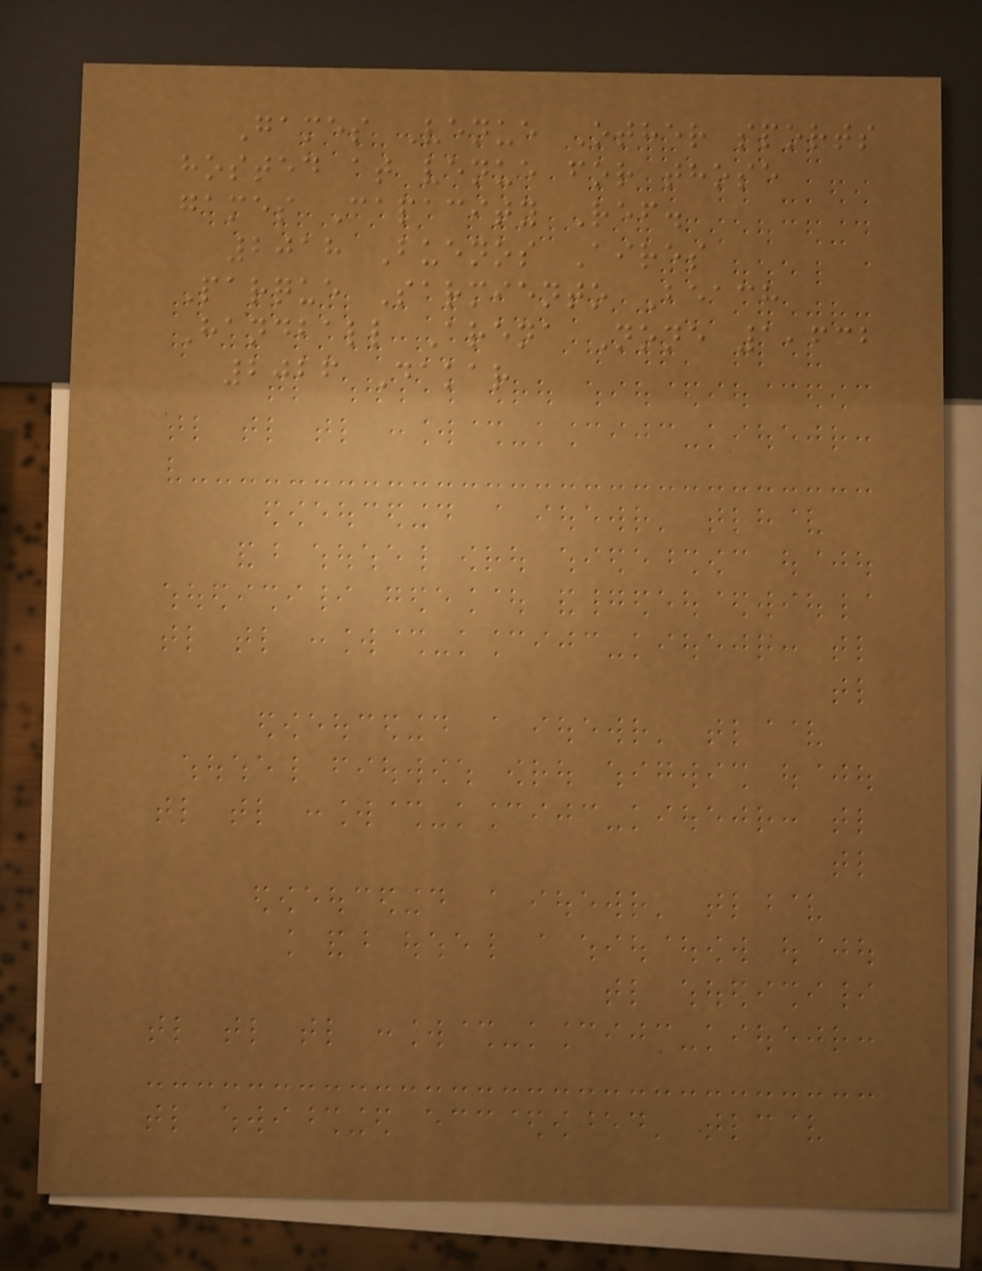Games Venue Other sports
hosted at venue for those
games Capacity Ref.
2018 Buenos Aires
Parque Sarmiento Beach
Handball Arena None 1,632
2026 Dakar
